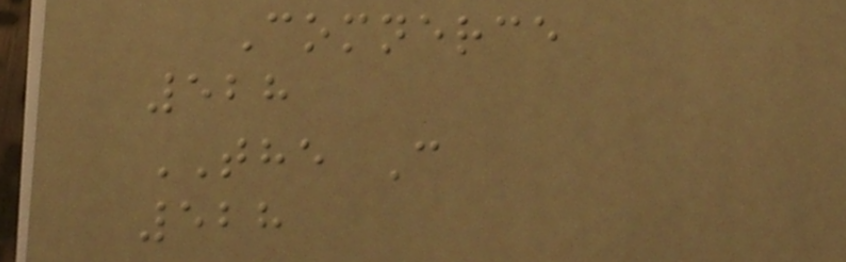Comnerce
528
THE C
528
